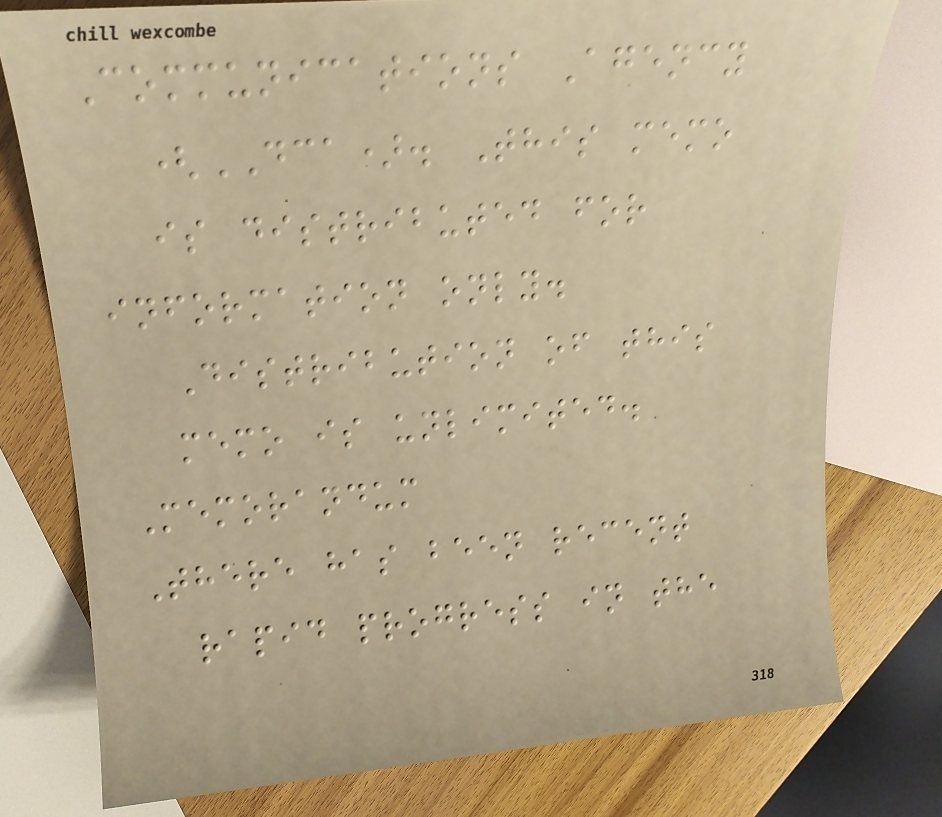Communications Agency
(DCA). This memo
is distributed for
information only.
Distribution of this
memo is unlimited.
Memorandum
There has been recent
rapid progress in the
